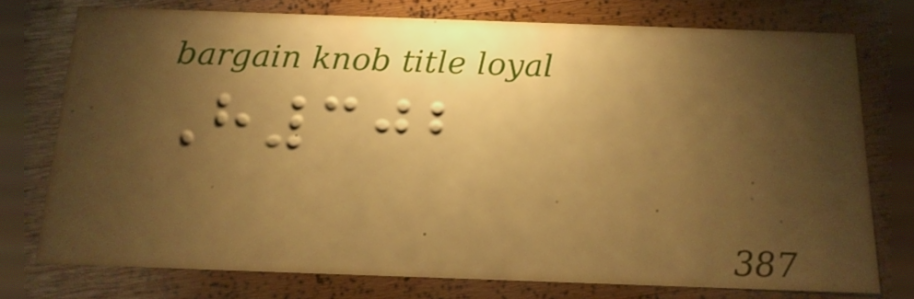H302
